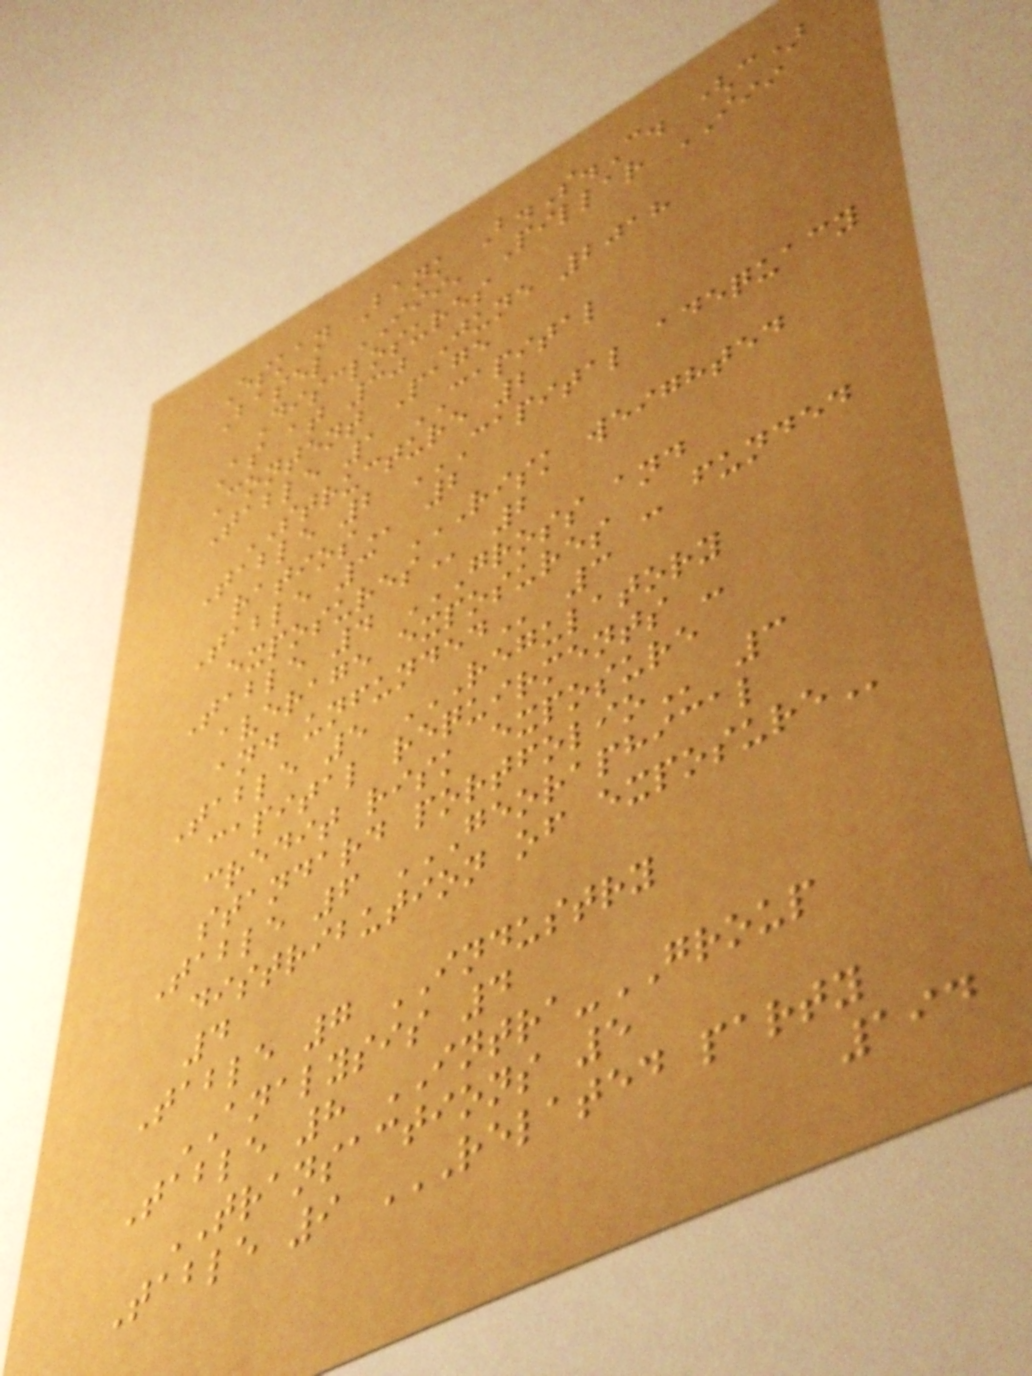Eskan Bank B.S.C. (c)
Basel III, Pillar III
Disclosures
As at 30 June 2018
Content Page
Table 1 CAPITAL
STRUCTURE 2
Table 2 CAPITAL ADEQUACY
RATIOS 2
Table 3 RISK WEIGHTED
EXPOSURES 2
Table 4 GROSS AND
AVERAGE EXPOSURES - FUNDED
AND UNFUNDED 3
Table 5 REGULATORY
CAPITAL REQUIRMENTS -
CREDIT RISK EXPOSURE
STANDARD PORTFOLIO 3
Table 6 GEORAPHICAL
DISTRIBUTION OF EXPOSURE
4
Table 7 INDUSTRY
ANALYSIS 4
Table 8 INTRA-GROUP
TRANSACTIONS 5
Table 9 RELATED PARTY
194
